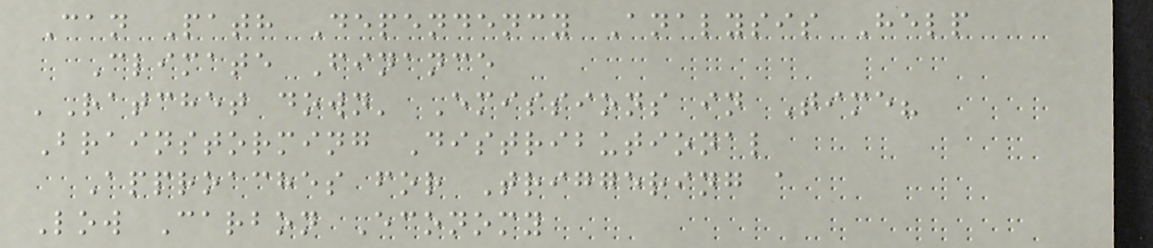Can Path Dependency Analysis Help
Climate Finance
'Ratchet down' Emissions in Time?
Brainstorming Distributional
Approaches for Triggering a
Low Carbon Economy
